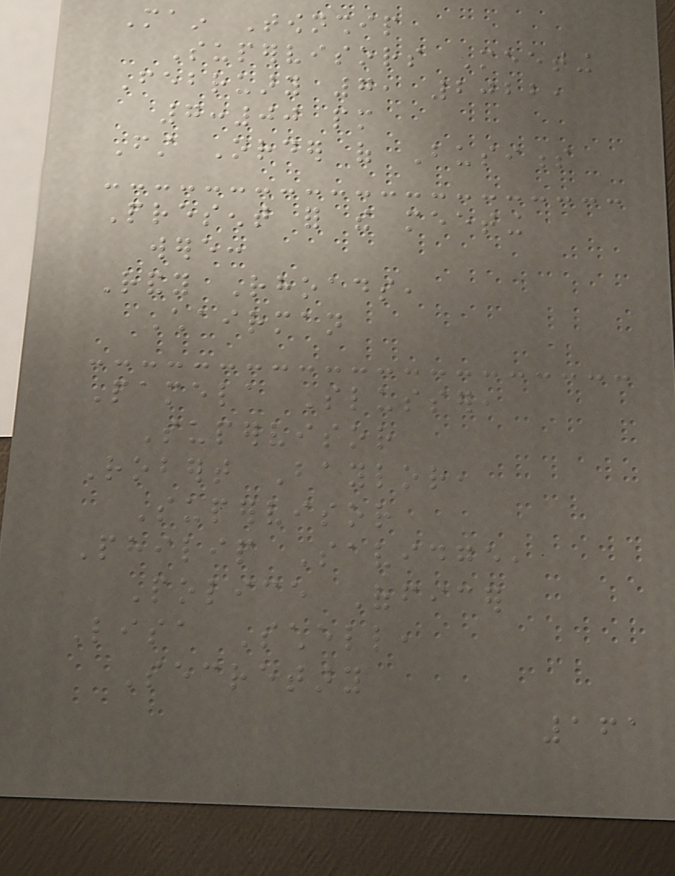Main Township
Supervisors Meeting
February 7, 2022,
7:00 pm
First Order of Business
Present for the meeting
were:
Randy Rhoads,
Chairman
Pamela Slusser,
Supervisor
Robert Baylor,
Supervisor
Philip Savidge,
Police Officer
Lisa Schell,
Secretary
161
